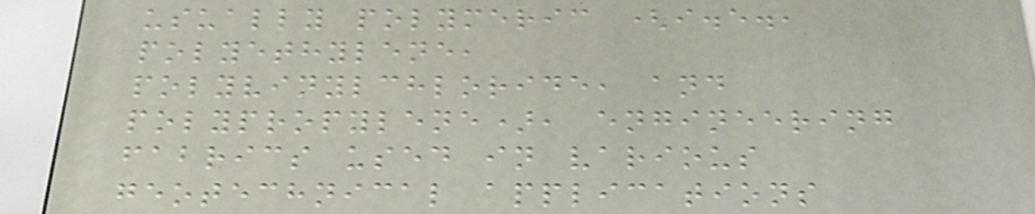usually polymeric (i.e.,
polyethylene,
polyvinylchloride, and
polypropylene), engineering
fabrics used in various
geotechnical applications
